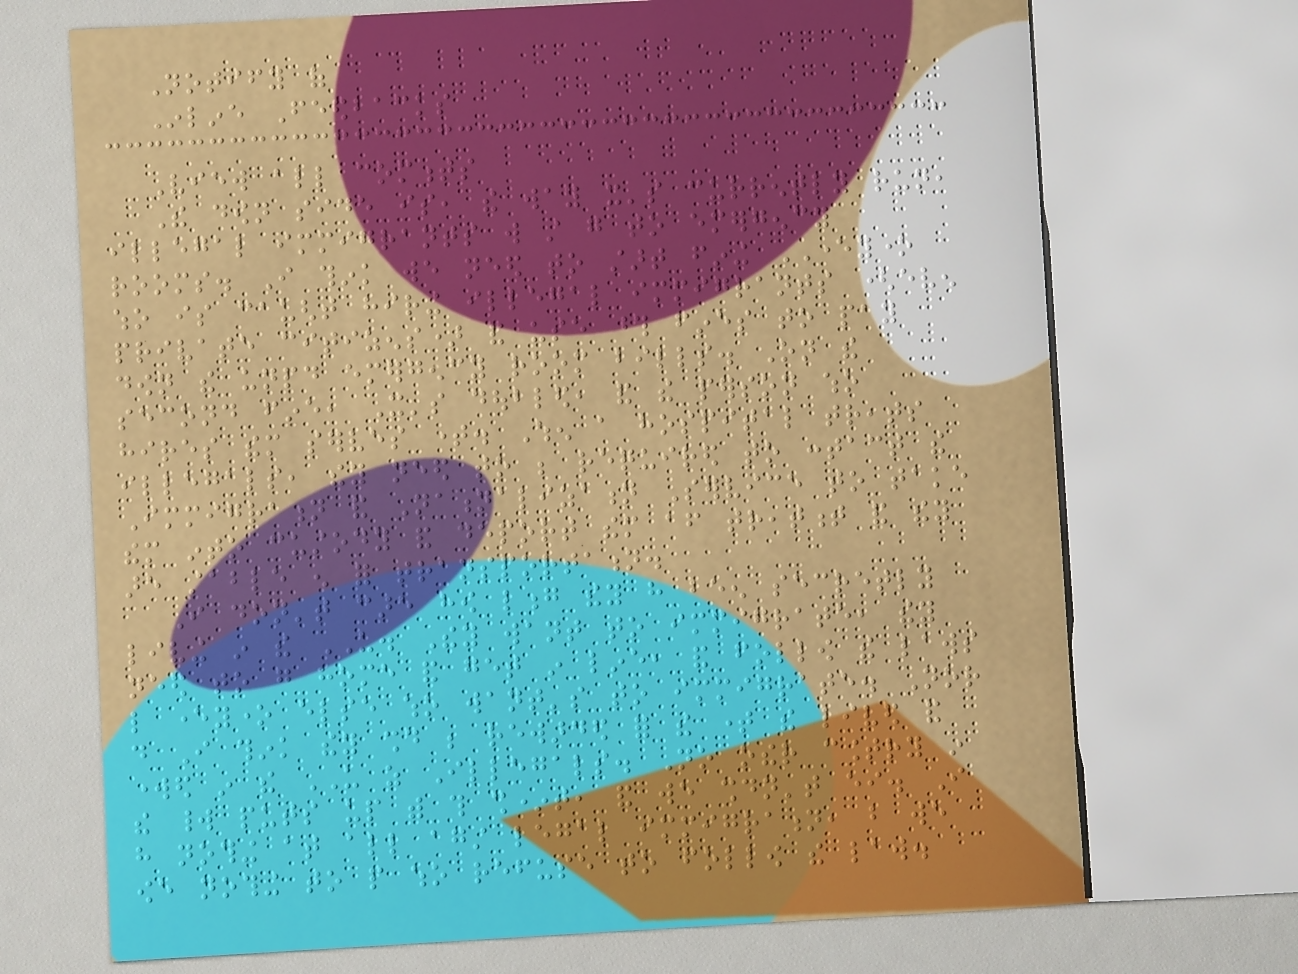Notify of
Inline Feedbacks
View all comments
The down side is, the way it's currently run,
illegal immigrants will still go to emergency
rooms. I think we need to start fining EVERYONE
who is caught hiring illegal immigrants (even
private citizens) and use those fines to pay
down the unpaid emergency room bills. On the
second fine, It's doubled, and the person who
hires them serves time. When a hospital treats
illegals, they need to be required to contact the
Immigration and Nationalization Service to take
them into custody and deport them after treatment and they
are stable enough for transportation.
I don't care how long they have been secretly
living in the US. They want to immigrate, they
need to go home and get in line, and follow the laws
like everyone else who want's to immigrate. Nor
do I think they should be rewarded for the time the lived and
worked in the US as Illegals. No other country in
the world puts up with this sh*t, and we shouldn't either. I
have nothing at all against legal immigration, but we
owe nothing to people who refuse to follow the law.
